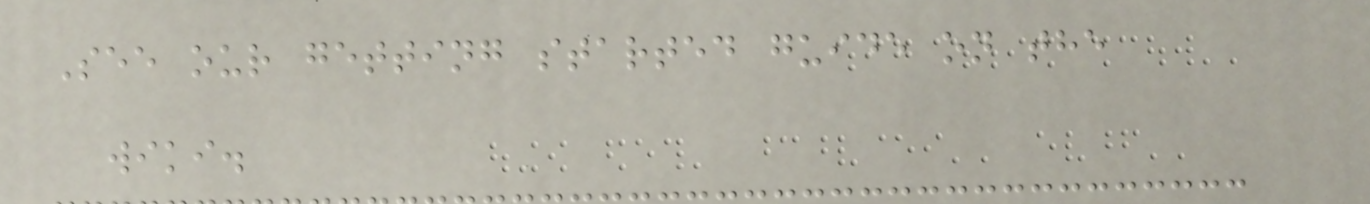See our getting started guide on the
wiki.
